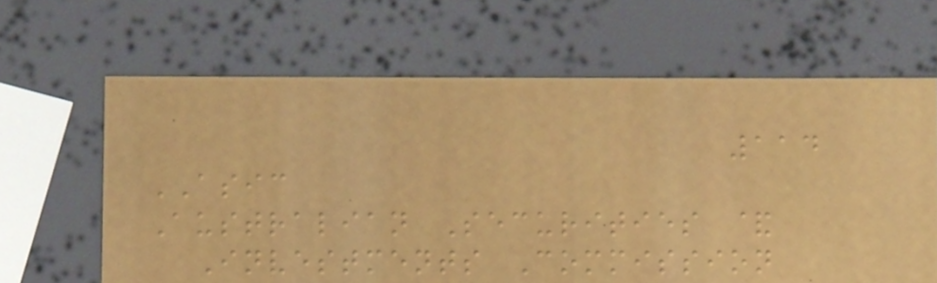114
ASIC
Australian Securities &
Investments Commission
